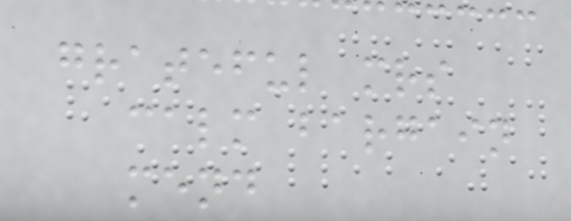grateful mrs
calm bargain
mend
